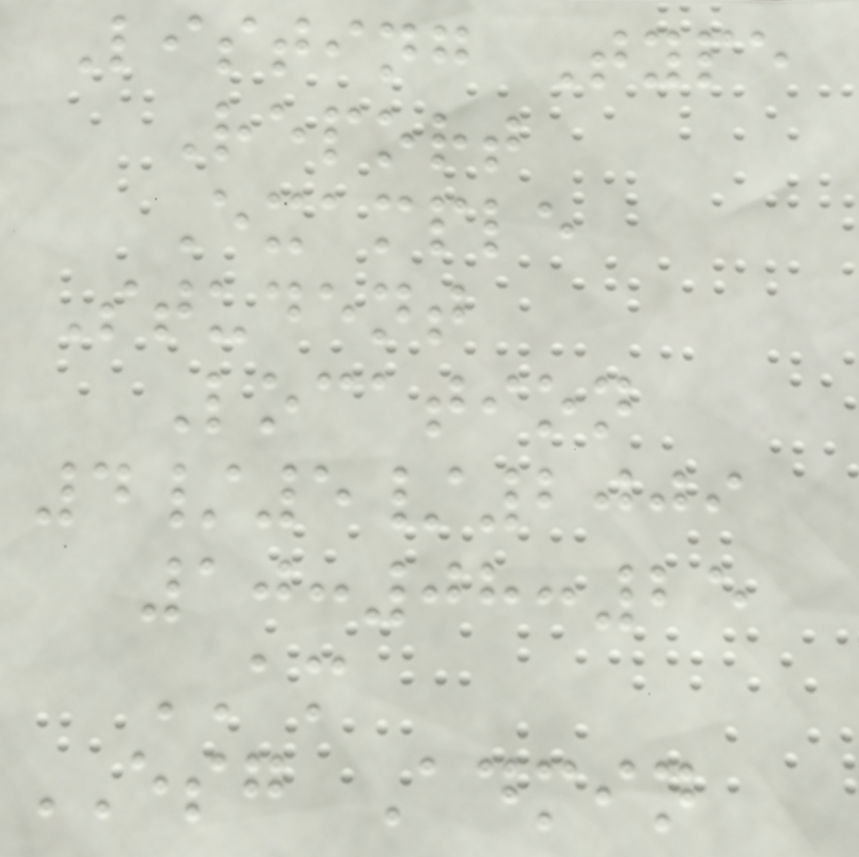Listing Type
Report
Example
Student
Location
4/5/2009
10:08:25
AM
ESG Admin
